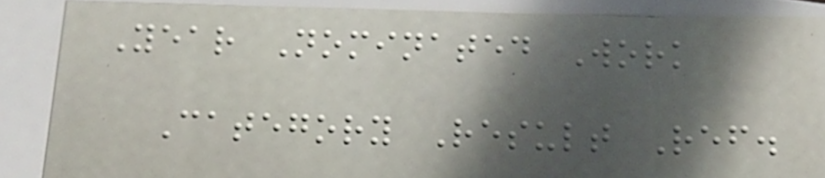Year Nominated Work
Category Result Ref.
